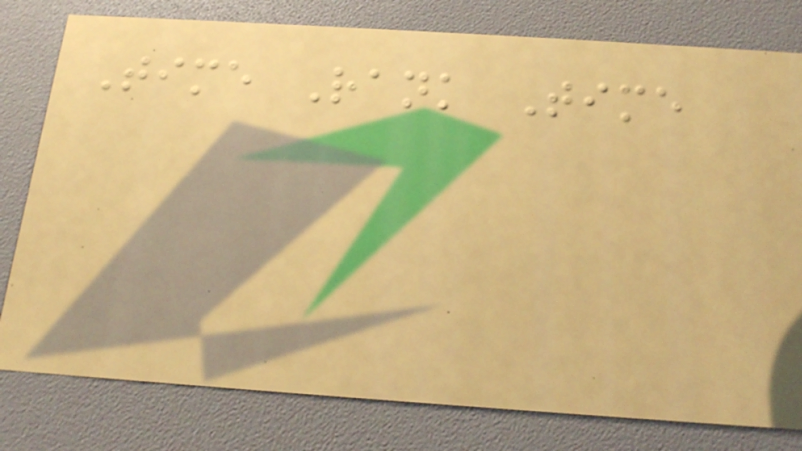Time Rank Time
